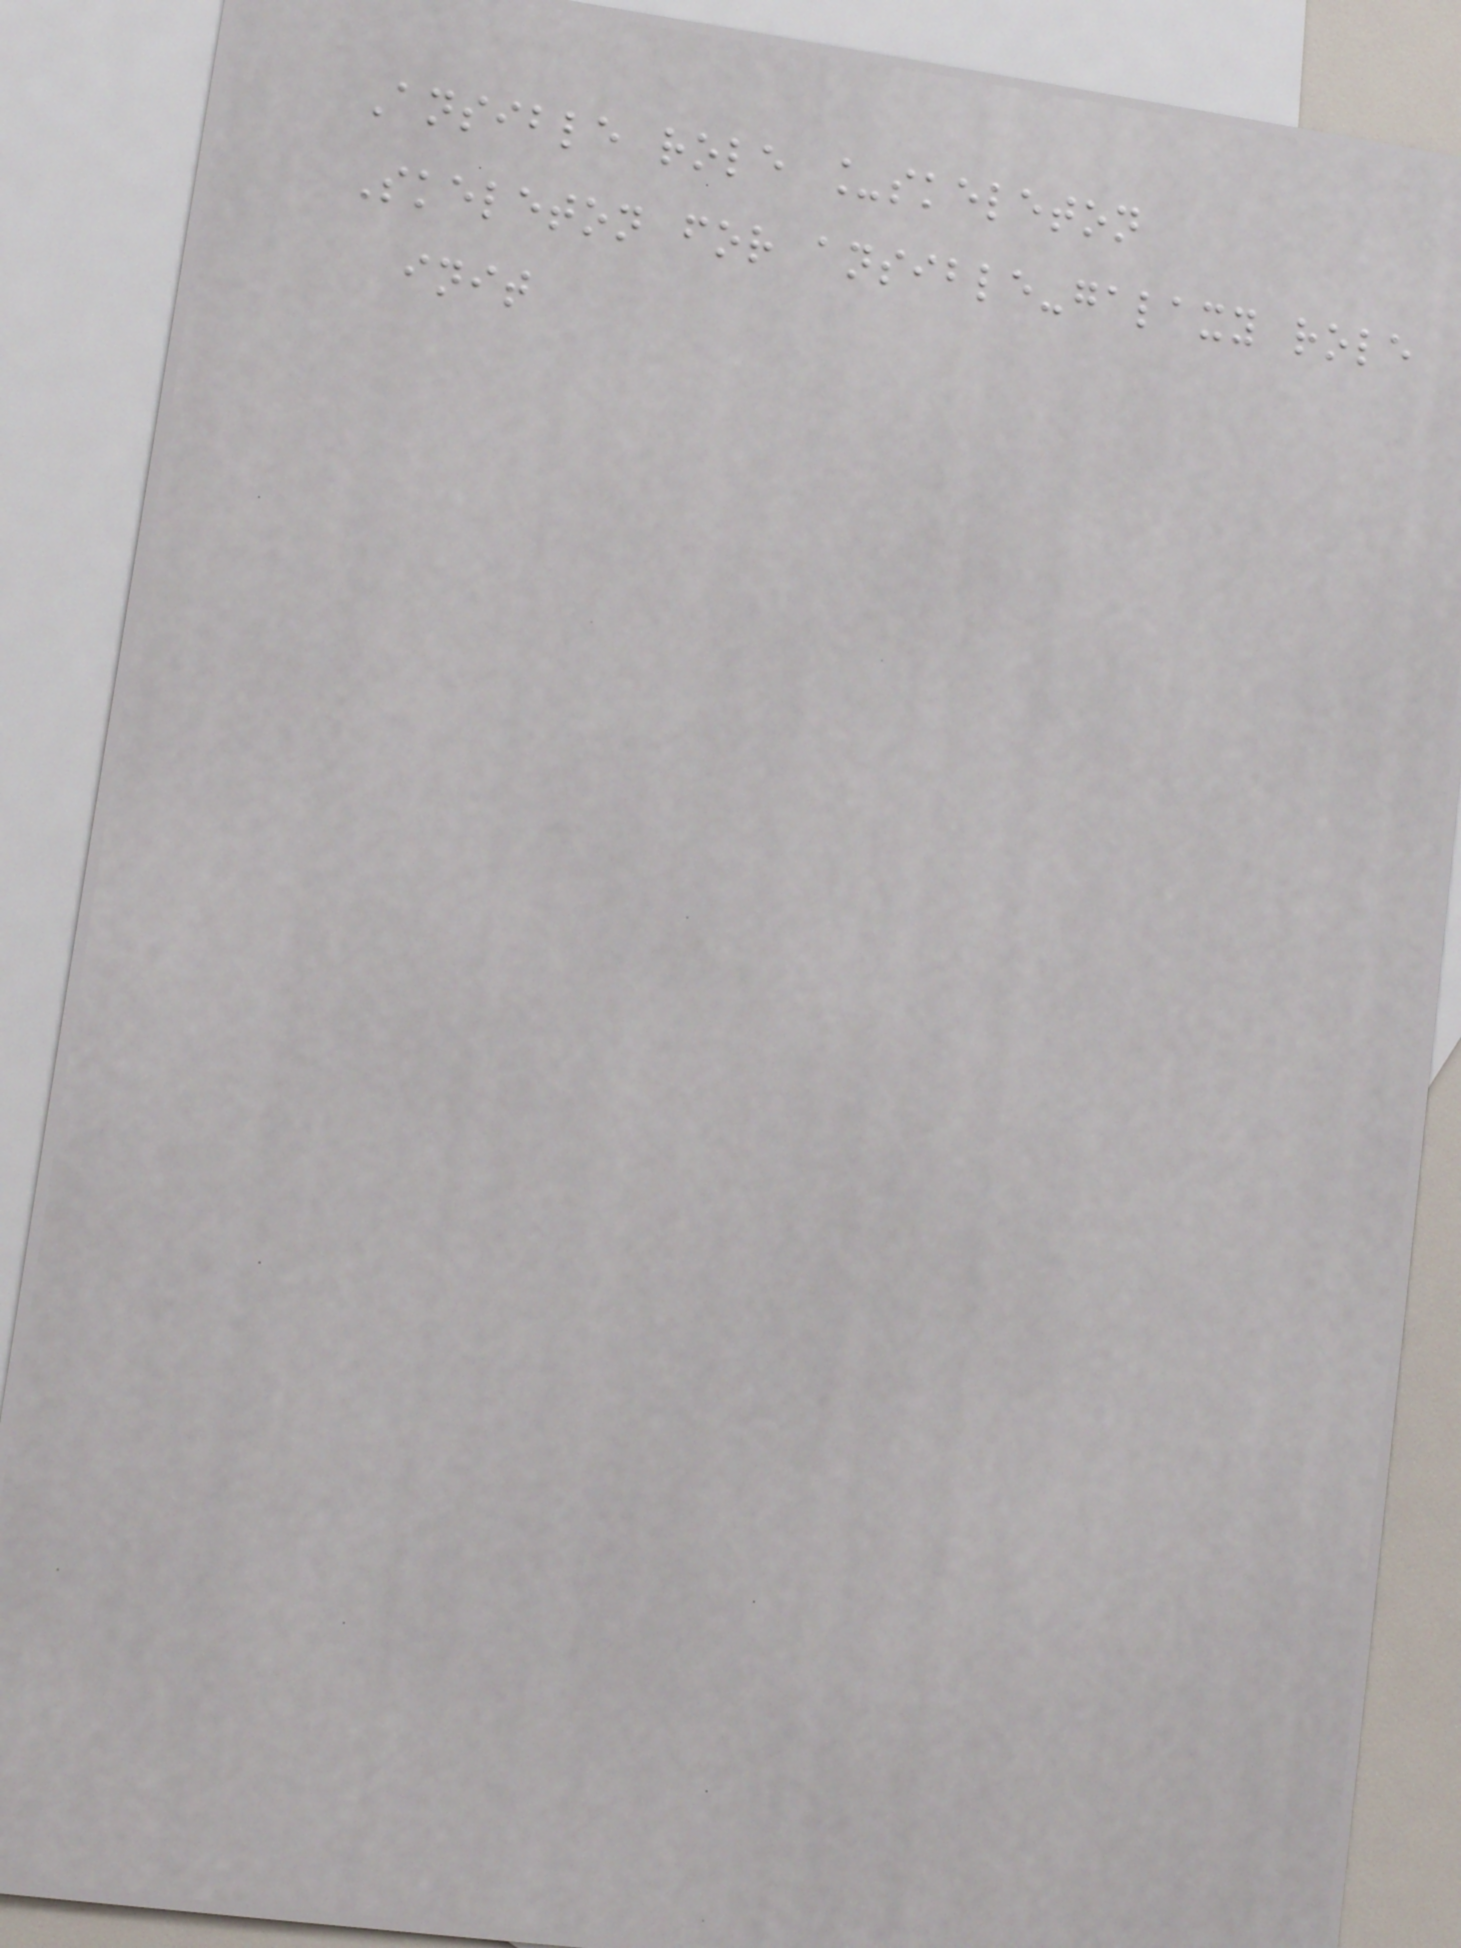Ansible role _skeleton
Skeleton for ansible-galaxy role
init
